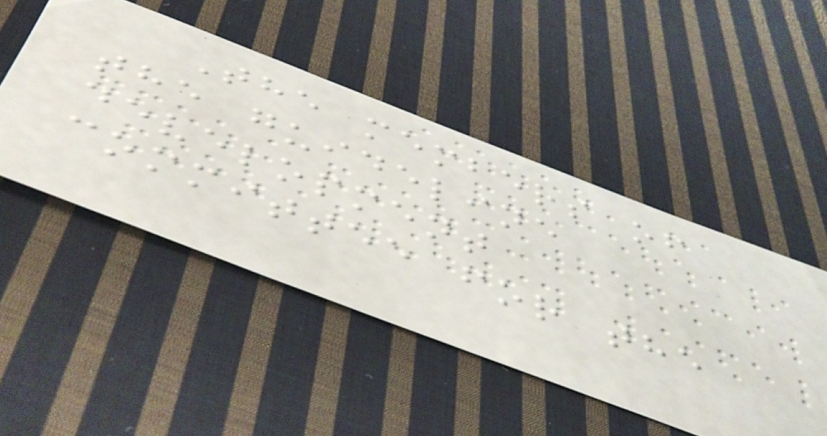The members of
the guideline
development
committee for the
